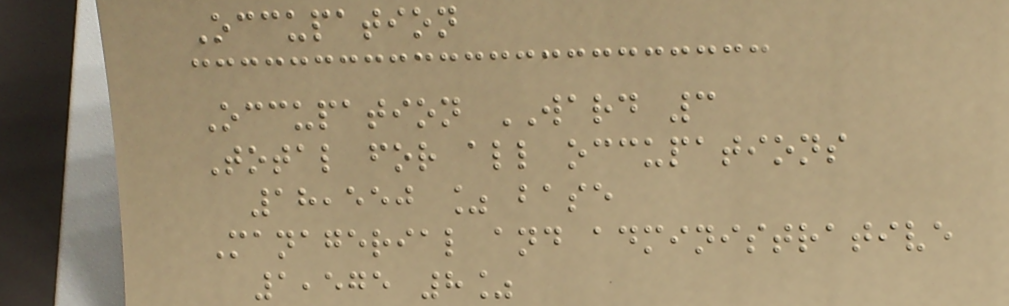Occupation
Occupation WARD 3
Total for all occupations
18,550 % base
Managerial and administrative
1,575 8%
